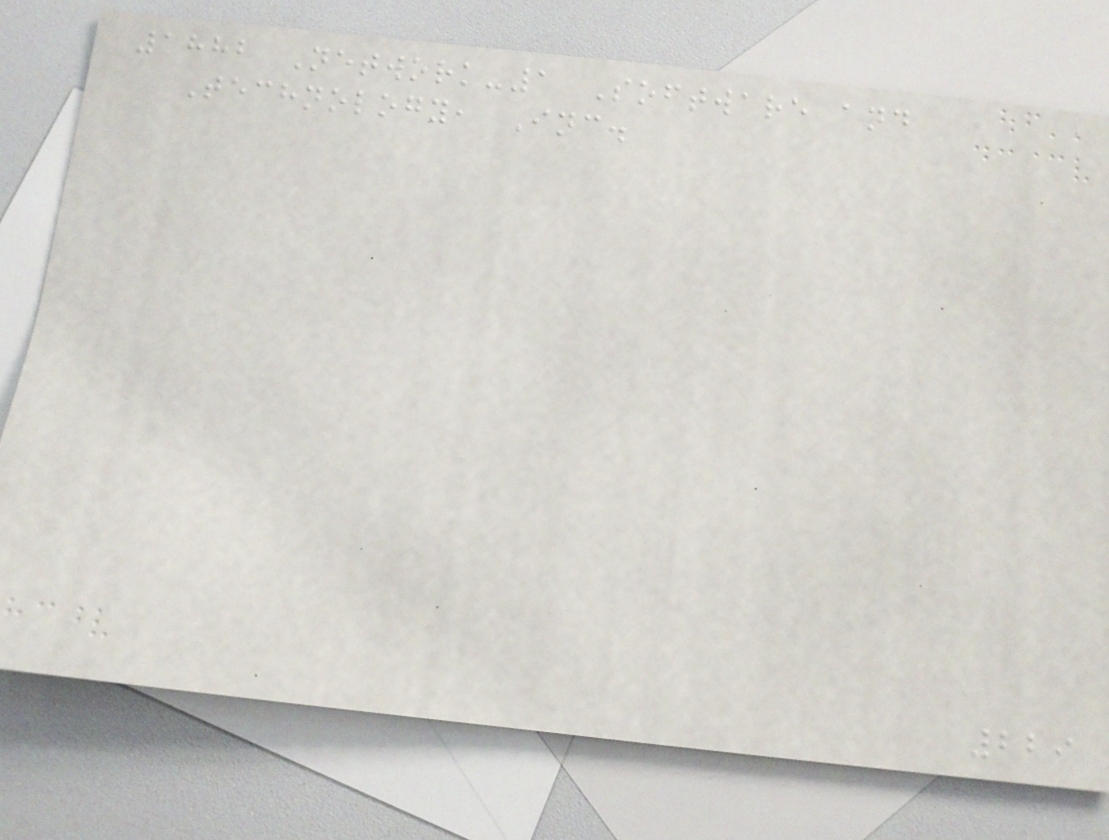1882 Network-1 Software and
Technology, Inc.
229
